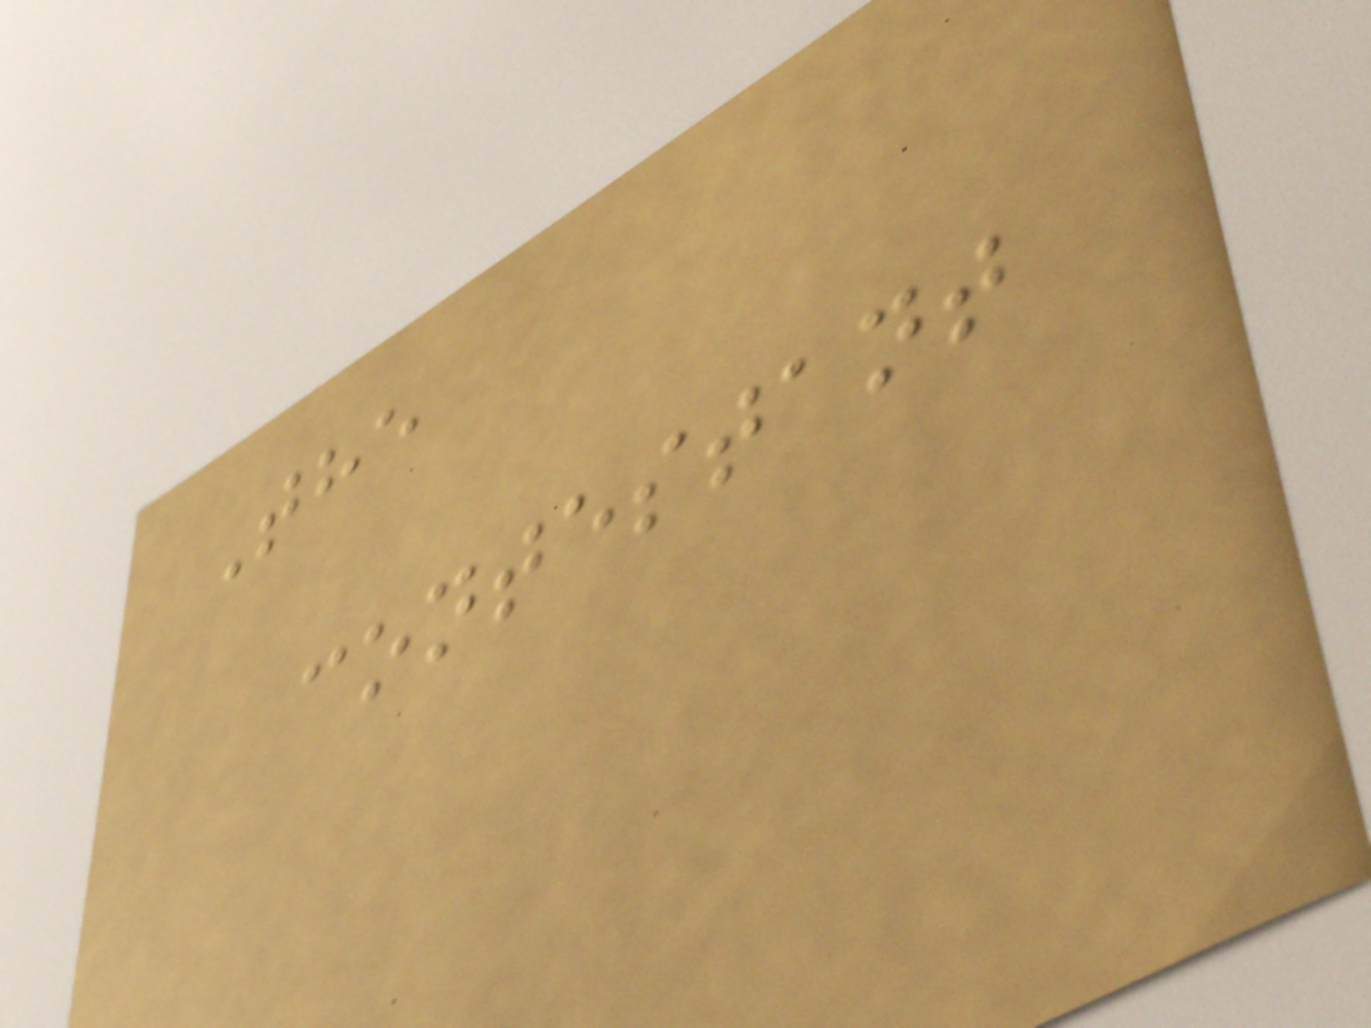The
contestant
